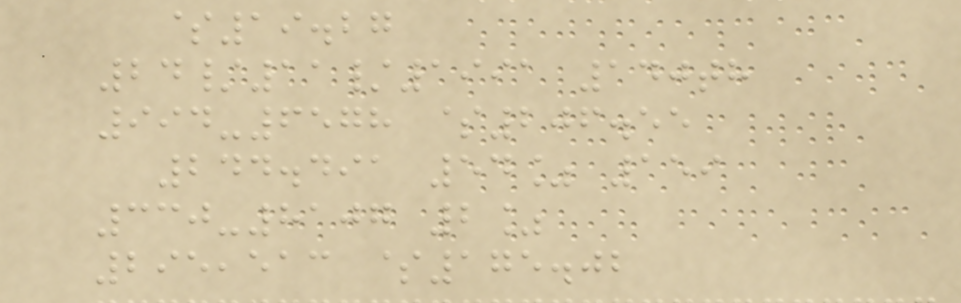$19.27
24/11/1991 140th
994-6578 $206.55
244.491 54% 159
330-8107 2%
295,513 $175.02
